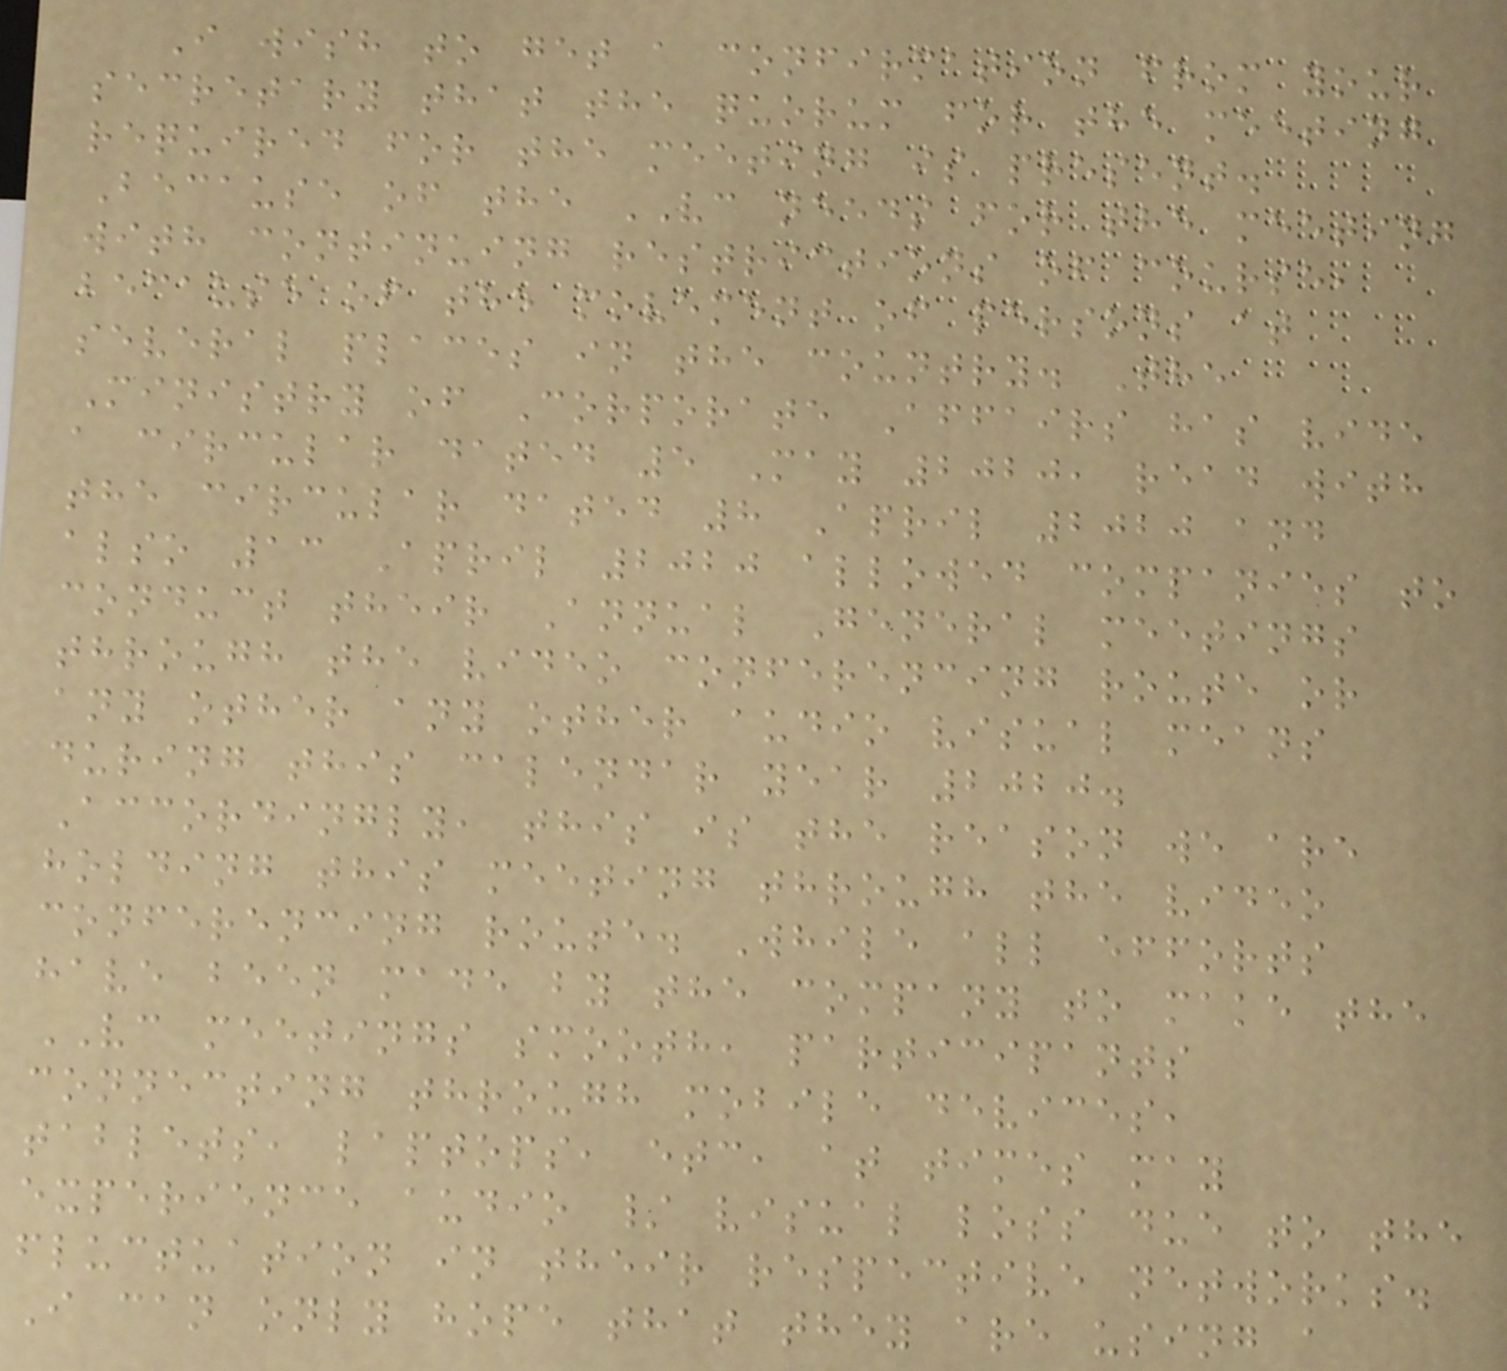I wish to get a confirmation from your
secretary that the quorum for the meeting
required for the meeting is present.
Because of the VC needs for the meeting
with continuing restrictions of course,
because of the movement of persons at
several places in the country. The
Ministry of Corporate Affairs has vide
a circular dated 5 May 2020, read with
the circular dated 8 April 2020 and
also 13 April 2020 allowed companies to
conduct their Annual General meetings
through the video conferencing route or
any other any other audio visual means
during this calendar year 2020.
Accordingly, this is the reason we are
holding this meeting through the video
conferencing route. While all efforts
have been made by the company to make the
VC meetings smooth, participants
connecting through mobile devices,
tablets, laptops, etc, at times may
experience audio / visual loss due to the
fluctuation in their respective networks.
I can only hope that they are using a
